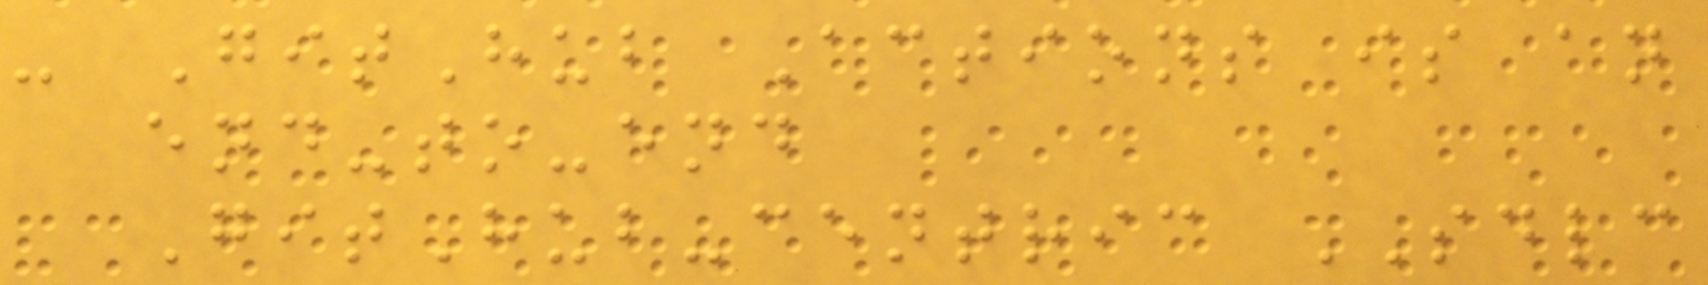- GitHub Actions is an
end-to-end
GitHub-centric SDLC
